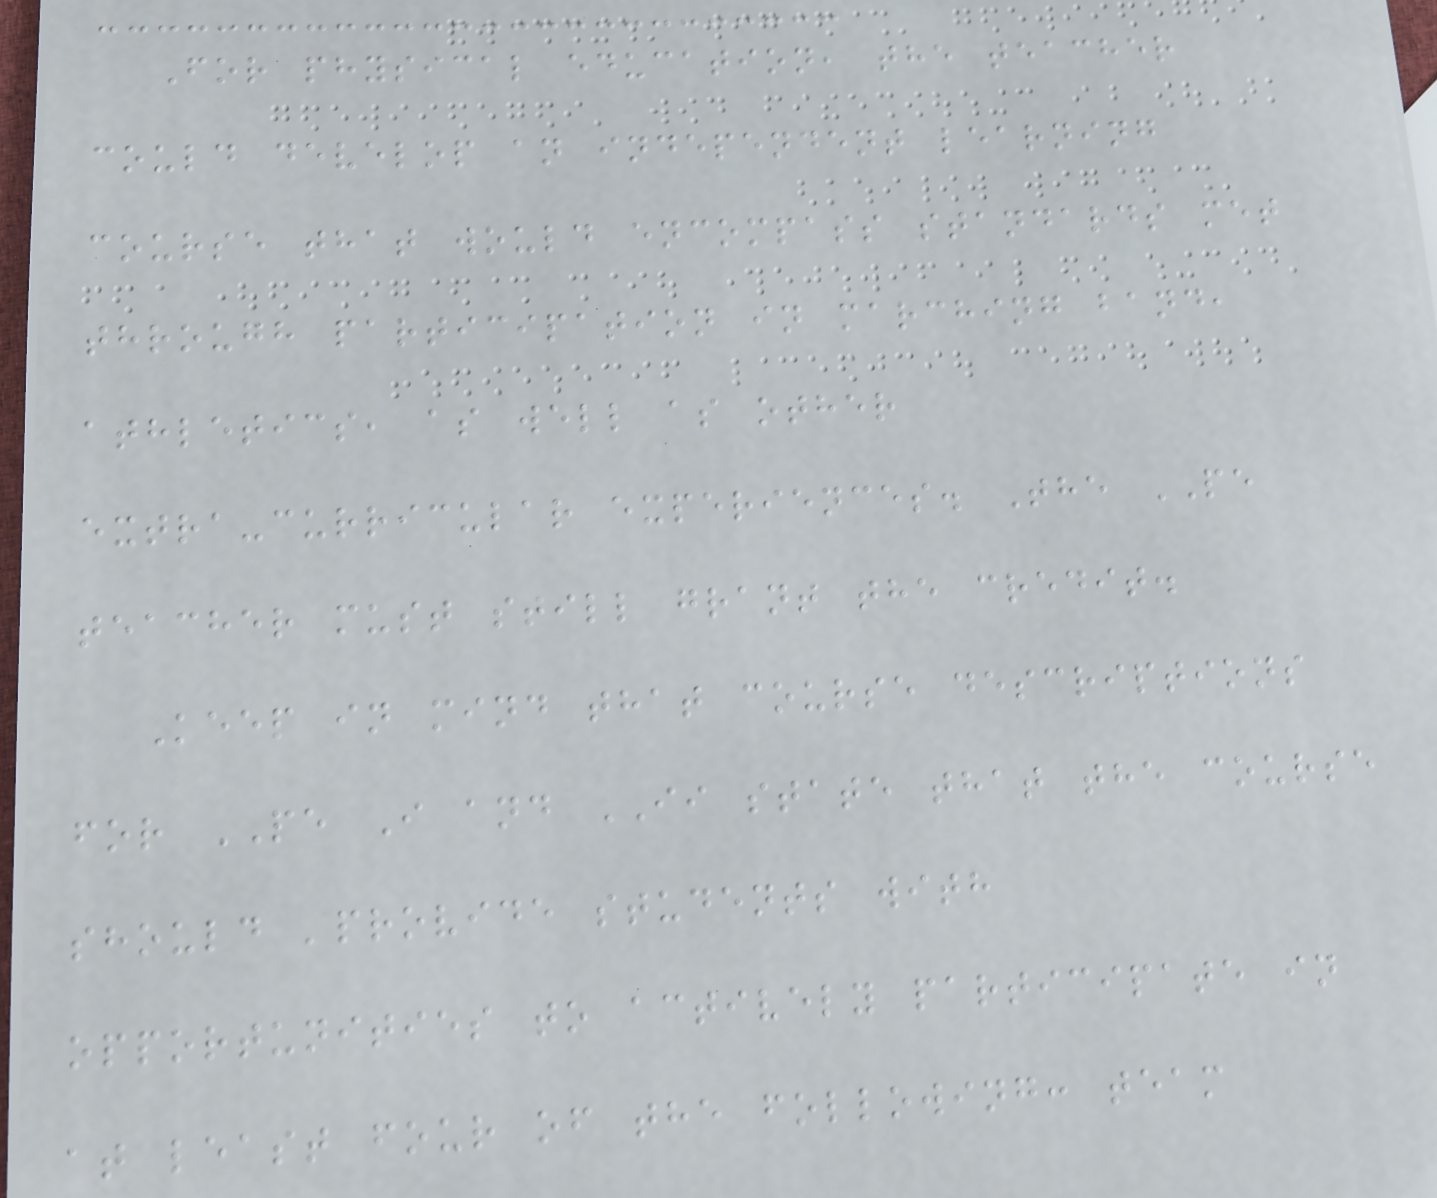For physical education, the teacher
could develop an independent learning
course that would encompass standards met
through participation in marching band,
athletics, as well as other
extra-curricular experiences. The PE
teacher must still grant the credit.
Keep in mind that course descriptions
for PE I and II state that the course
should 'provide students with
opportunities to actively participate in
at least four of the following: team
